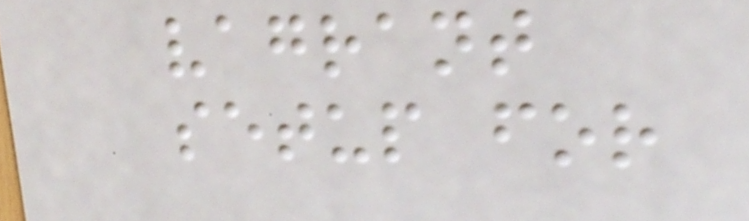vagrant
setup for
